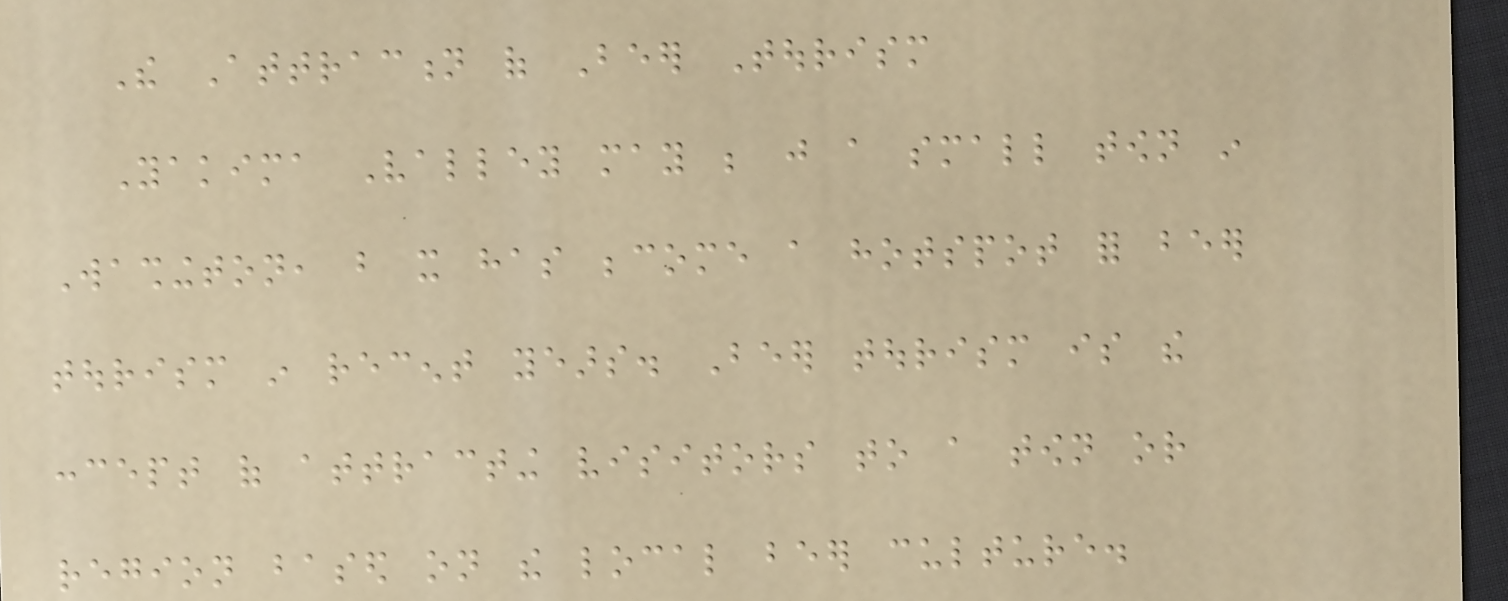The Attraction of Beer Tourism
Yakima Valley may be just a small town in
Washington, but it has become a hotspot for beer
tourism in recent years. Beer tourism is the
concept of attracting visitors to a town or
region based on the local beer culture.
